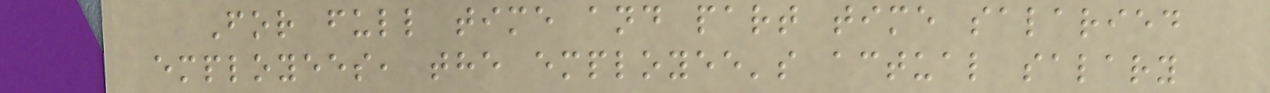For full time and part time salaried
employees, the employee's actual salary
